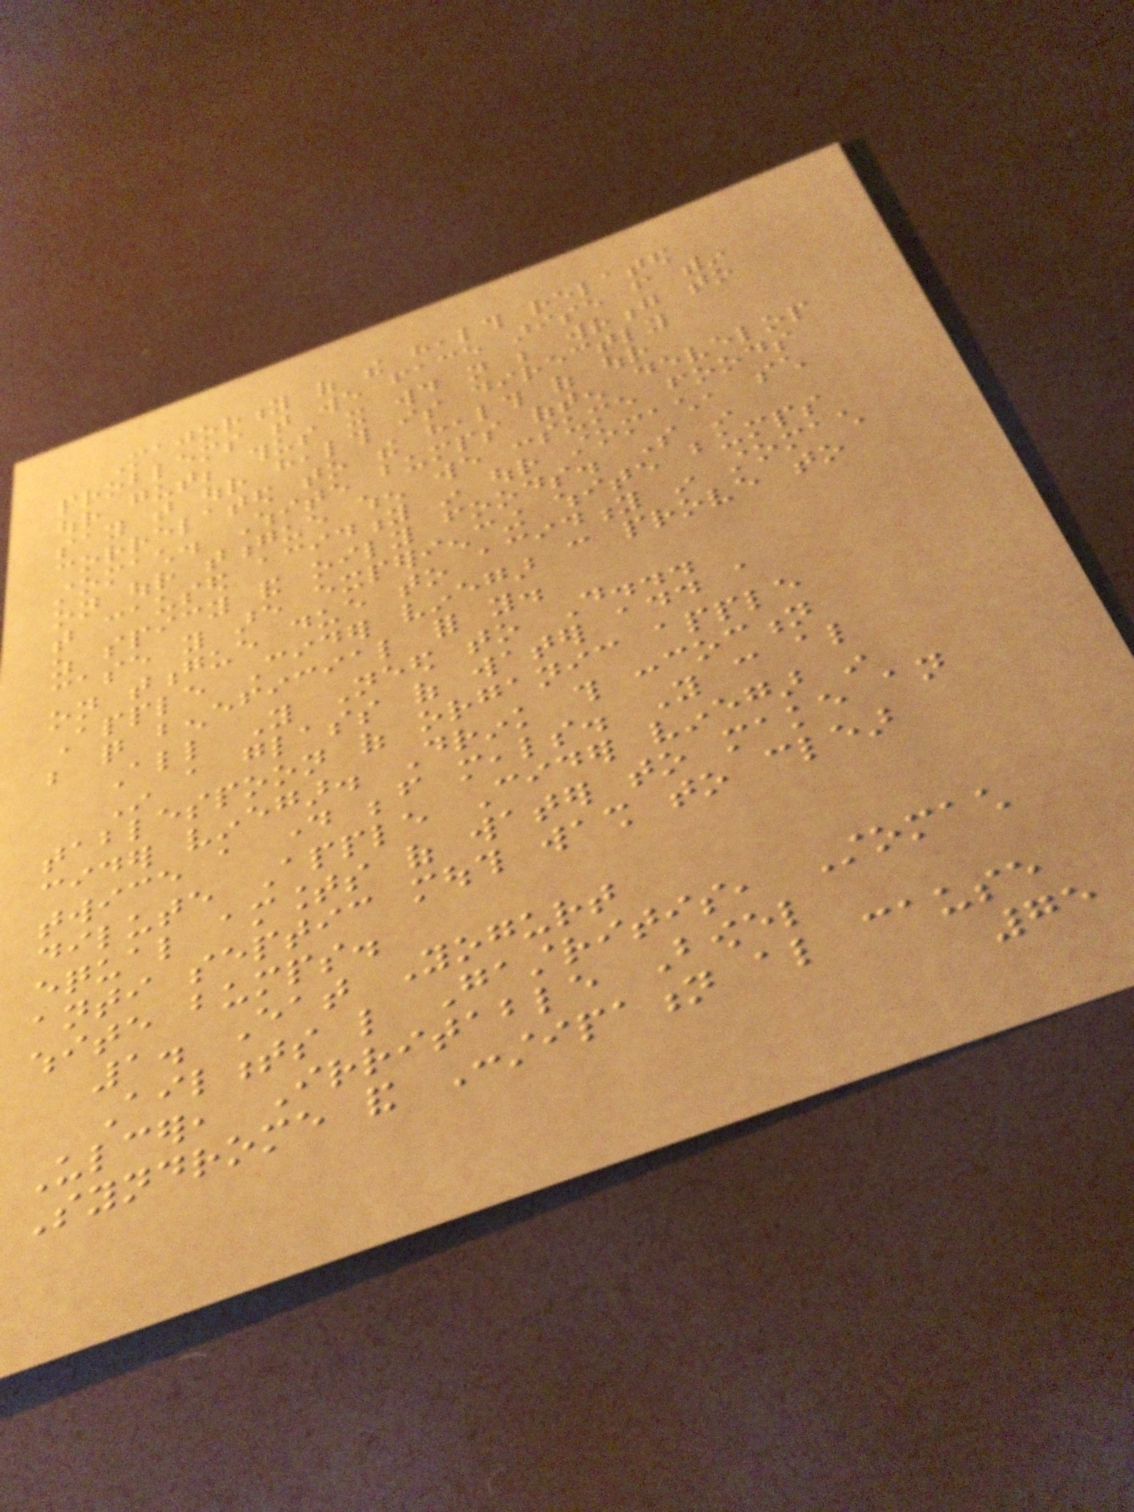Majority of the health related
problems that we face arise from within
our gut; thus it would not be wrong to
say that our health is directly
correlated to the health of our
stomach. White bumps often develop
on our tongue when we consume foods
that caused acidity in our stomach, such
as spicy and oily foods. So in
case you are experiencing white bumps
on tongue due to acidity in stomach
Apple Cider vinegar can prove to
be quite beneficial for you.
All You Need to Do...
In a glass of water add a
tablespoon of organic apple
cider vinegar. Drink this concoction
twice a day before meals. You can also
dilute Apple Cider vinegar in
equal amounts of water to make an
anti septic mouth wash to clear
white bumps.
1. Eat Yogurt
Ailments like Gastritis, Stomach
Ulcer, Irritable Bowel
Syndrome and Constipation also cause
75
